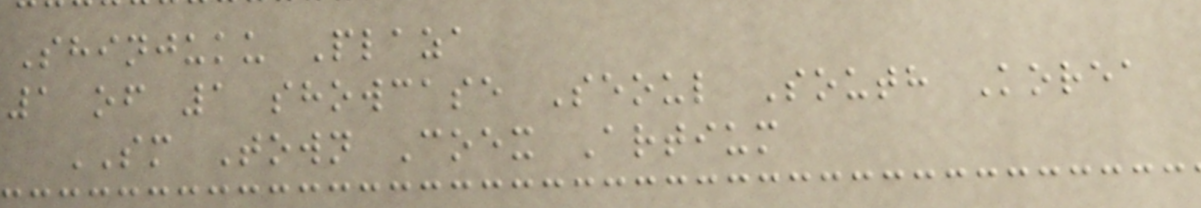Shinjuku Plaza
1 of 1 showcase Seoul South Korea
SM Town Coex Artium
